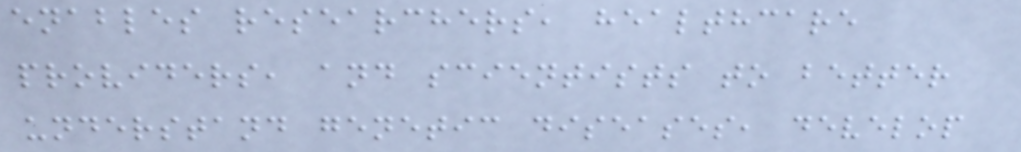enables researchers, healthcare
providers, and scientists to better
understand genetic diseases, develop
